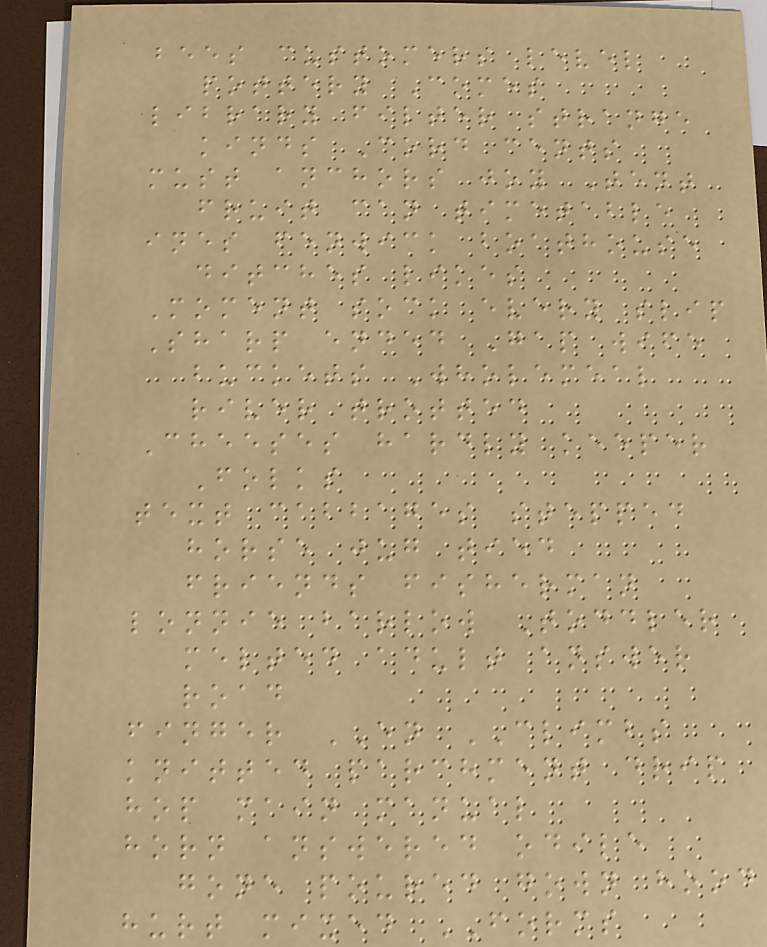bees customers level
pottery Comes
library filter strange
kinds Cord cents
must anchors joy Tent
fruit can timetable
ines fenwick boathouse
ditches likes
Moment sock every slip
Sharp ended Gap wife
buckets Wholemeal
river trotted
Cheeses hardly keeper
Folks
text cabbages stepped
horse jug tied
friends fisherman
lonnie barlow Toddler
melted adult answer
road
finger EN CLIMBS
knitted parchment drip
hop main manual
horn answered odile
gone poured gown hood
hurt mixed FORMS
